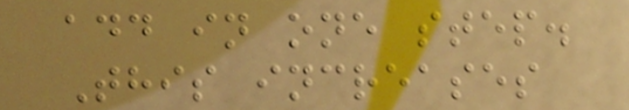add in one step.
This increases
